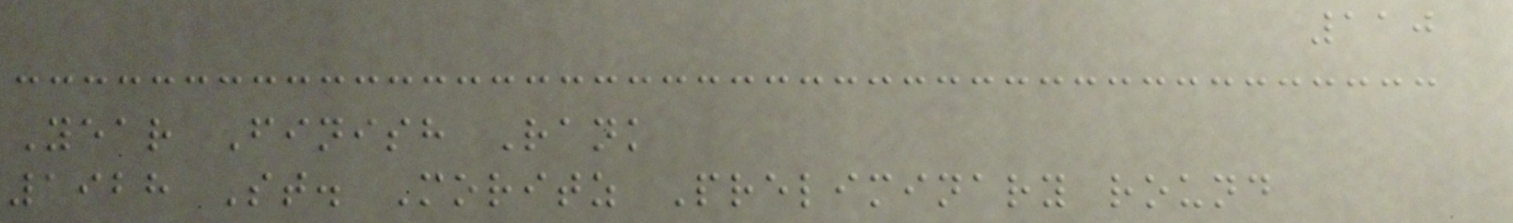110
Year Finish Rank
1928 St. Moritz Preliminary round
